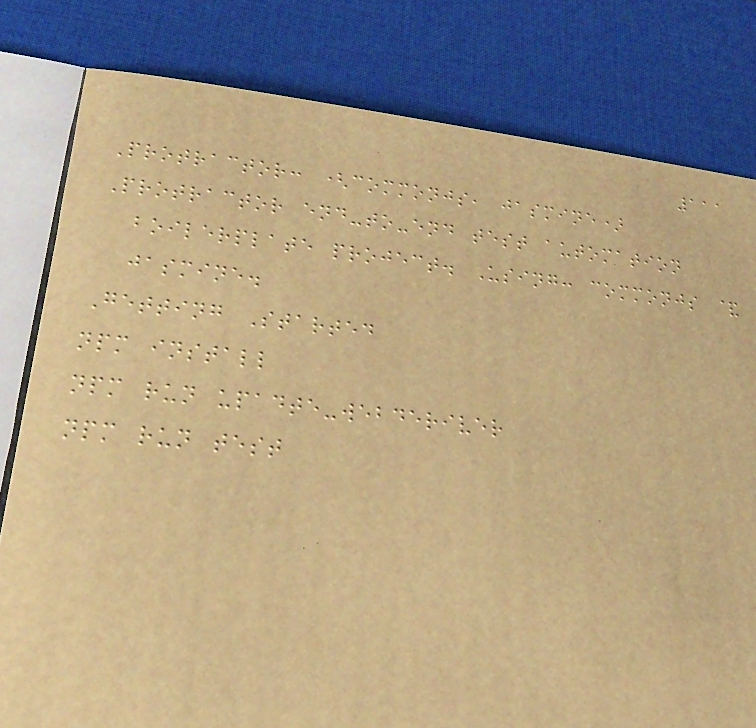111
Protractor: (commonjs, jasmine)
Protractor end-to-end test automation
boilerplate project. Using: commonjs &
jasmine.
Getting Started
npm install
npm run upadte-webderiver
npm run test
